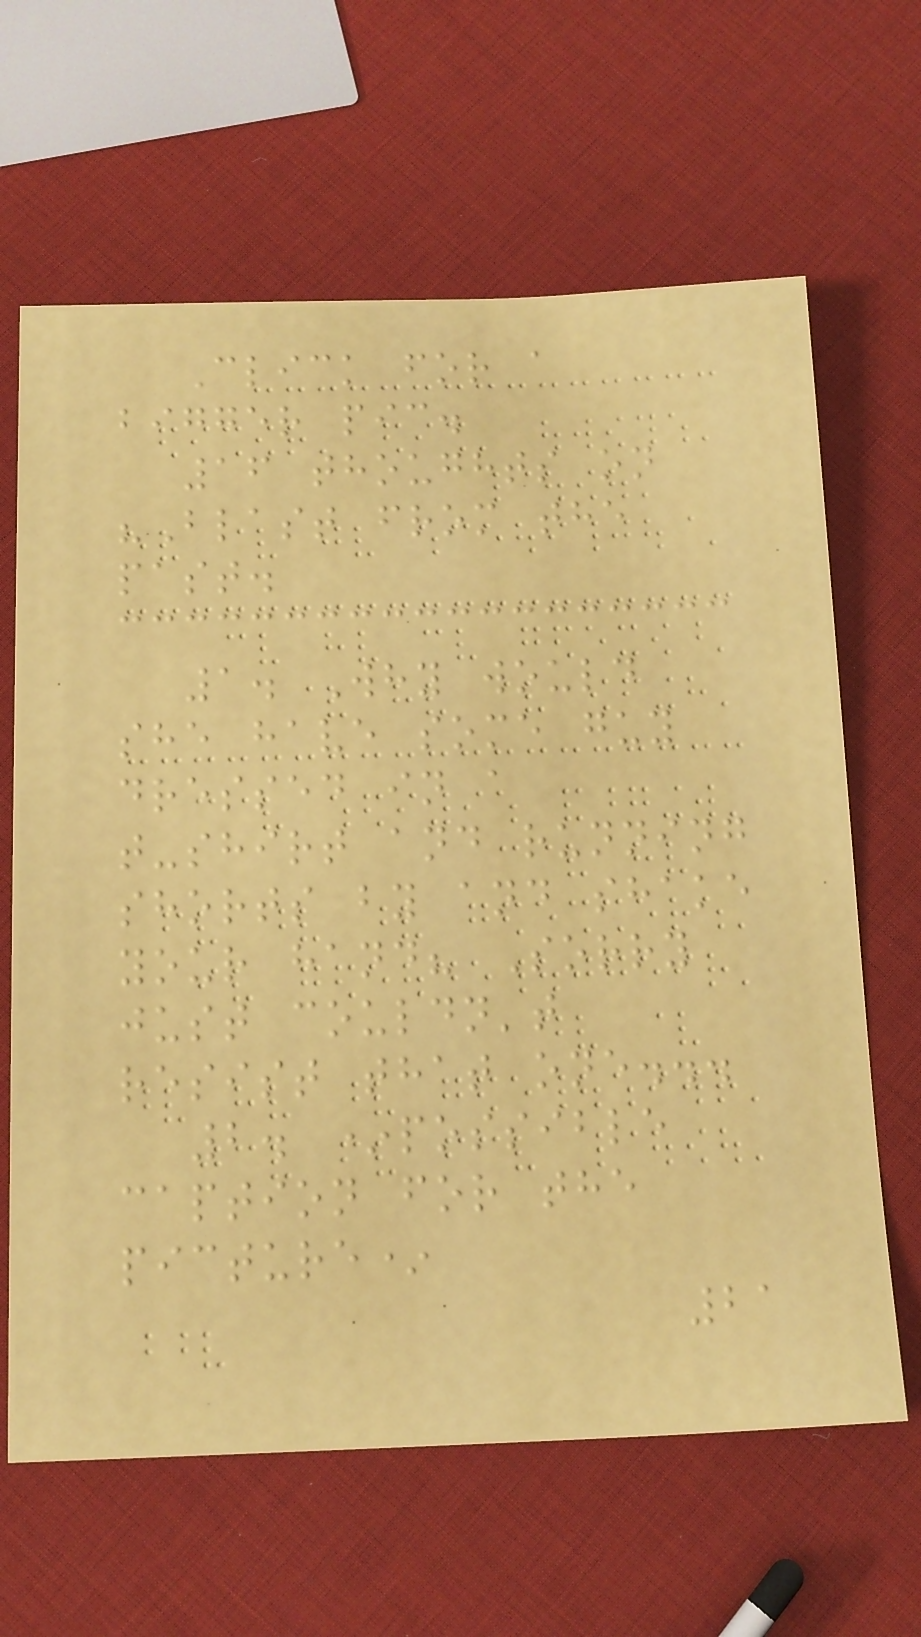Click for a
bigger pic.
16 thoughts on
"Blast from the
past.
1. Why would
she have some guy
dressed in a
t-shirt and running
shorts by and shake
your hand? Sorry
just couldn't
resist that one...
2. *possible
caption for the
picture*
21
